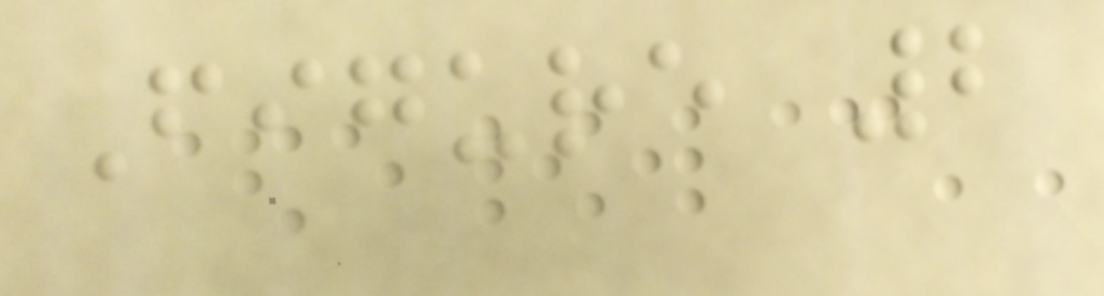Figure 2
